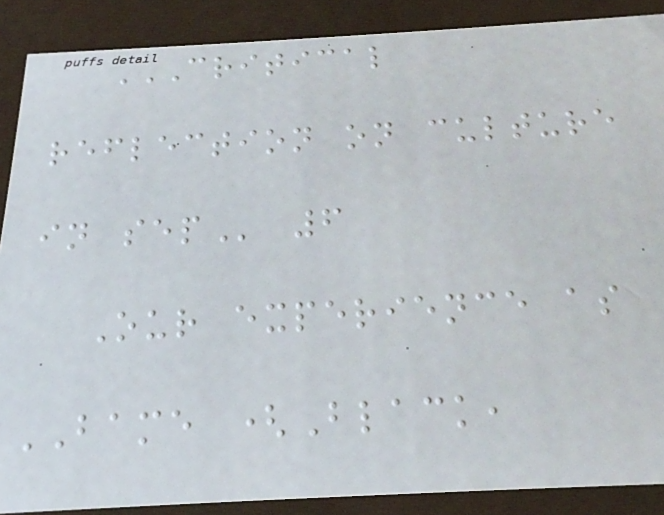CRITICAL
REFLECTION ON CULTURE
IN SEP 6
Our experience as
BAME (Black,
